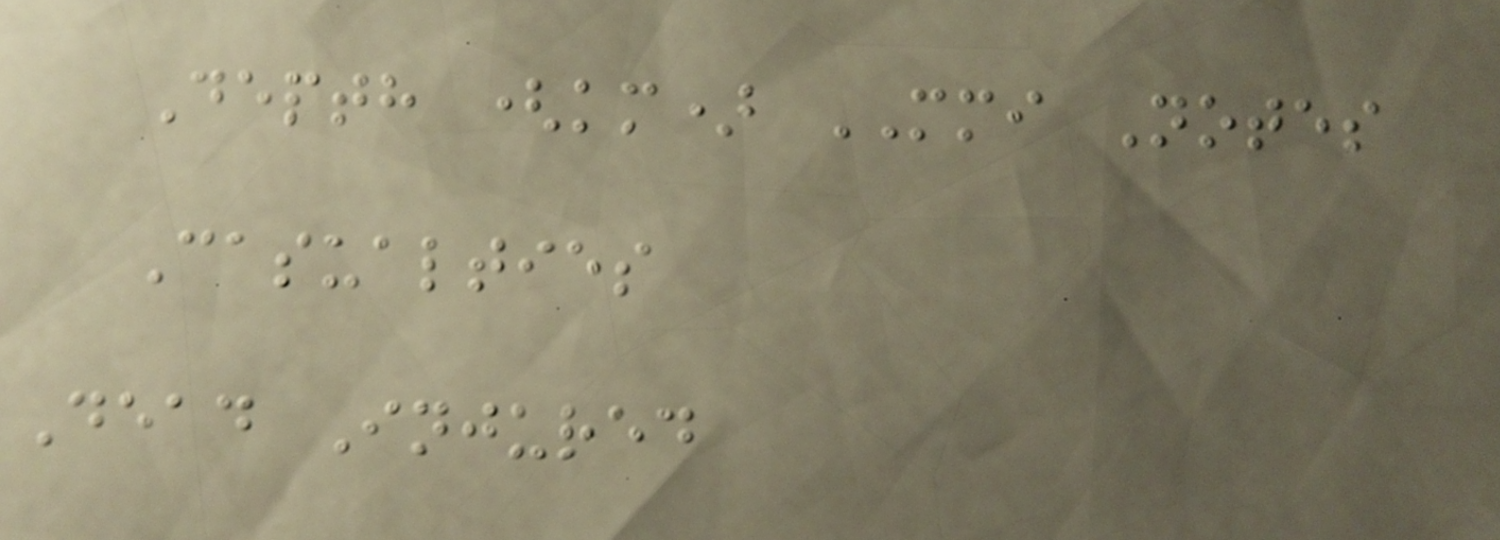Depth (km) MMI Notes
Casualties
Dead Injured
